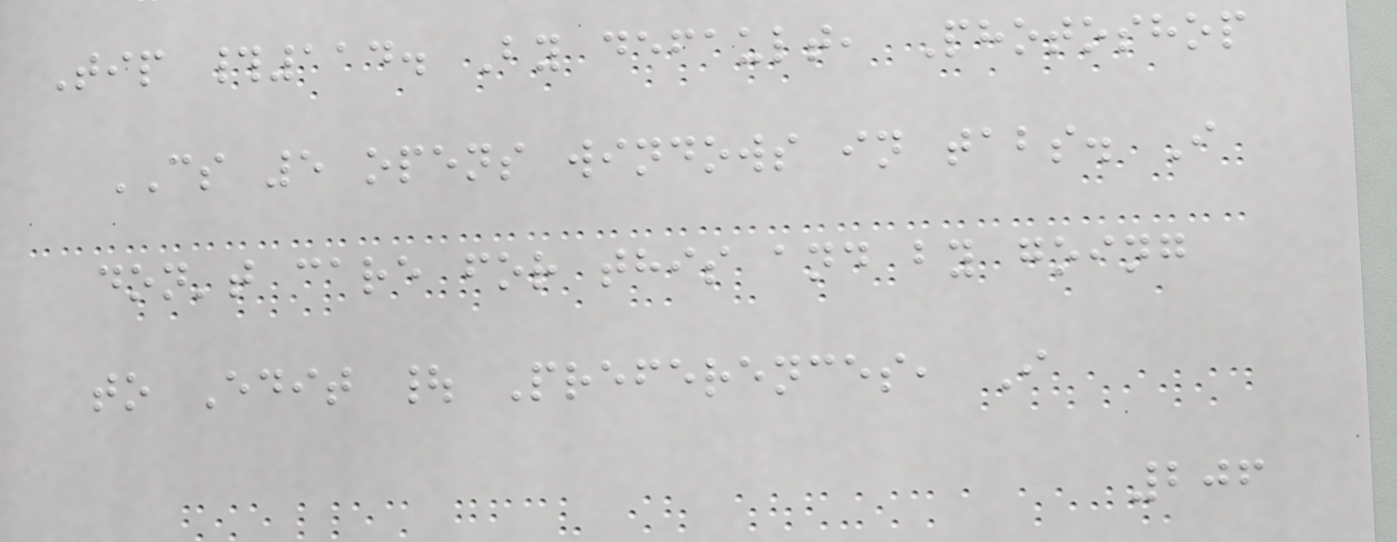Tip #114. By default, Photoshop
CS 5 opens windows in tabs. I
don't care for this and by going
to Edit | Preferences, I
206
